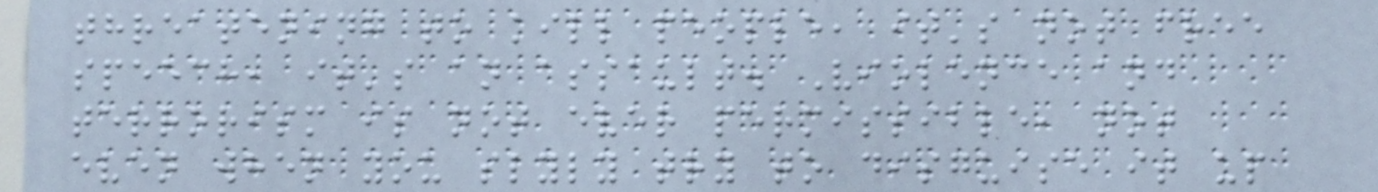threatening to kill people, it's not free
speech, it's an assault. Violence and
terrorism is not ever permissible, not
even when you slyly try to disguise it up
